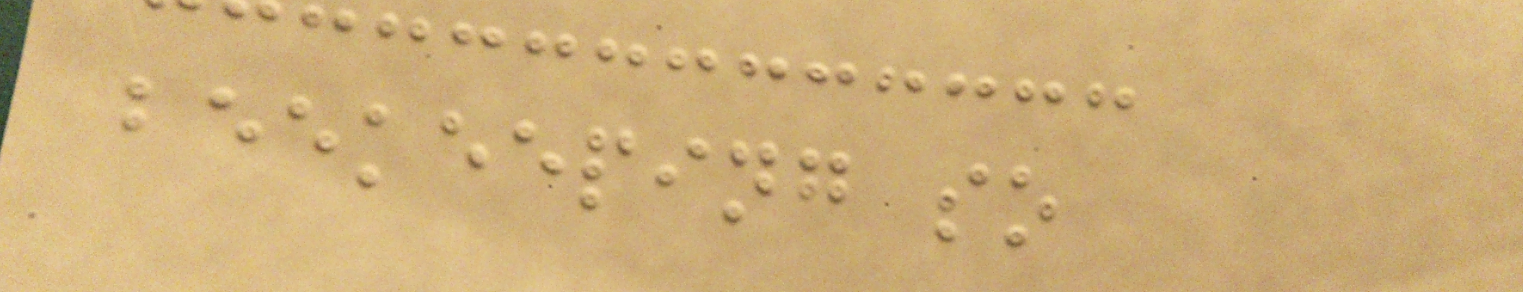beekeeping so
